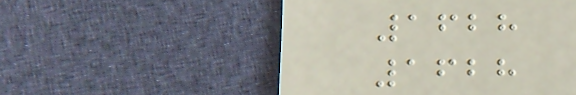1628
1628
